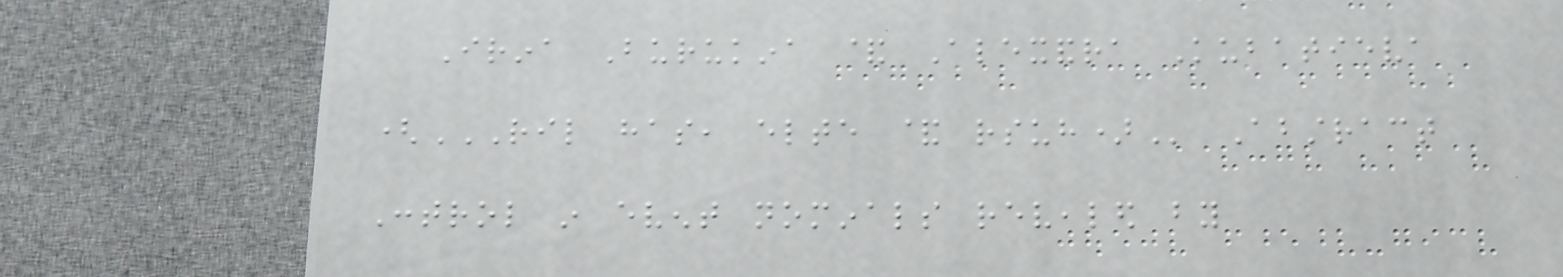Irina Burukina & Alexandra Kubatieva
(RIL HAS, ELTE & RSUH) Abstract
Control in event nominals revealed by
